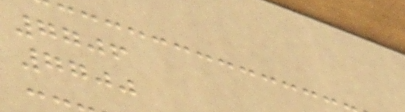7706
7700
